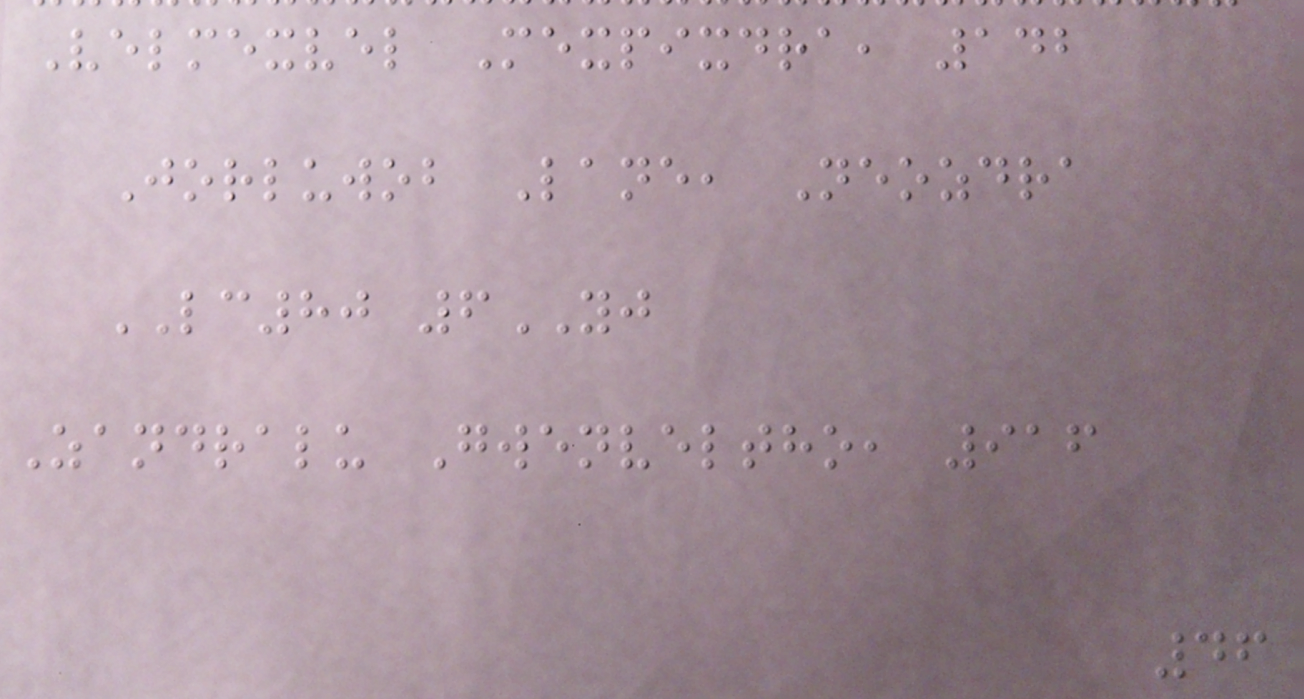Velmexvel Mexpixdra, 142
Jorluwob Lane, Neozdra
LC80 6YJ
Zandralu Gwenveltho, 916
46
